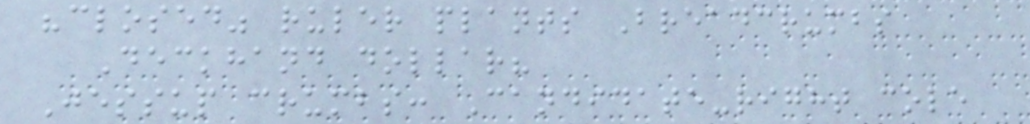"closed" ruler plants Breadcrumbs
Deckhand dollar?
Jessup crumbs: Candidate-right cole
